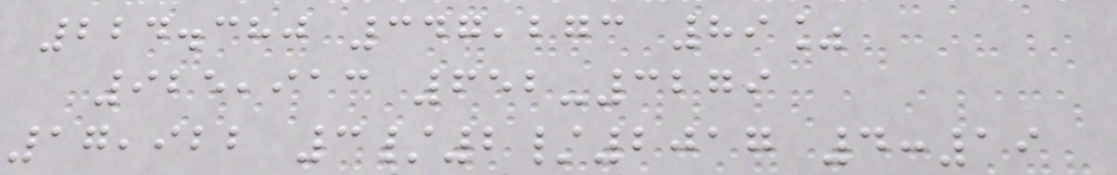224.380 347,273 89%
925,913 652-3279
17,922 3/2/2017 4:19
